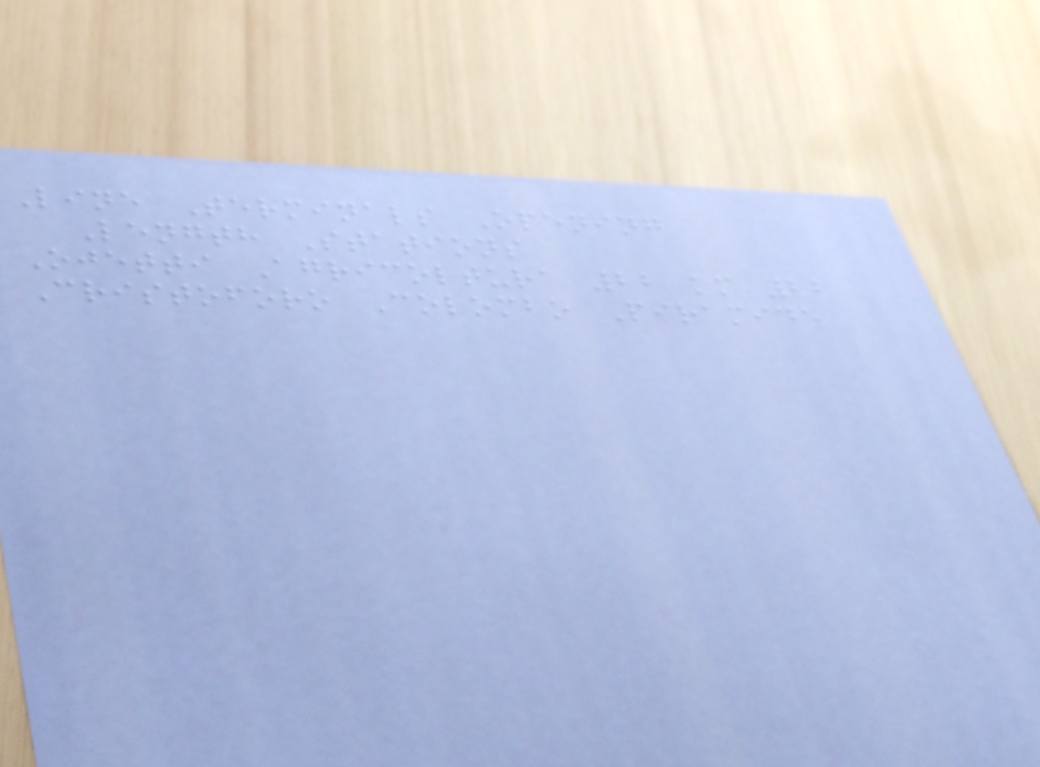Line Terminals Opening
Length Stations
Ojetti Agricoltura 22 km 22
Cristoforo Colombo Piramide
